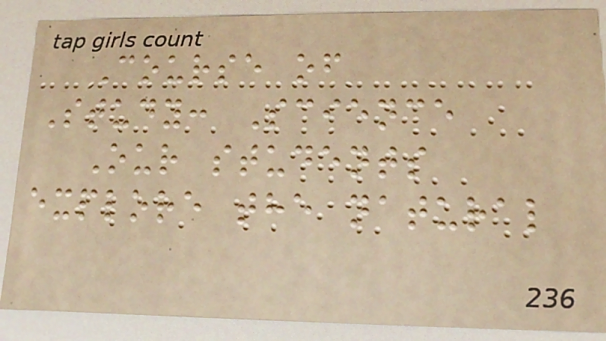Course of
Study: Science
Our students
explore the natural
